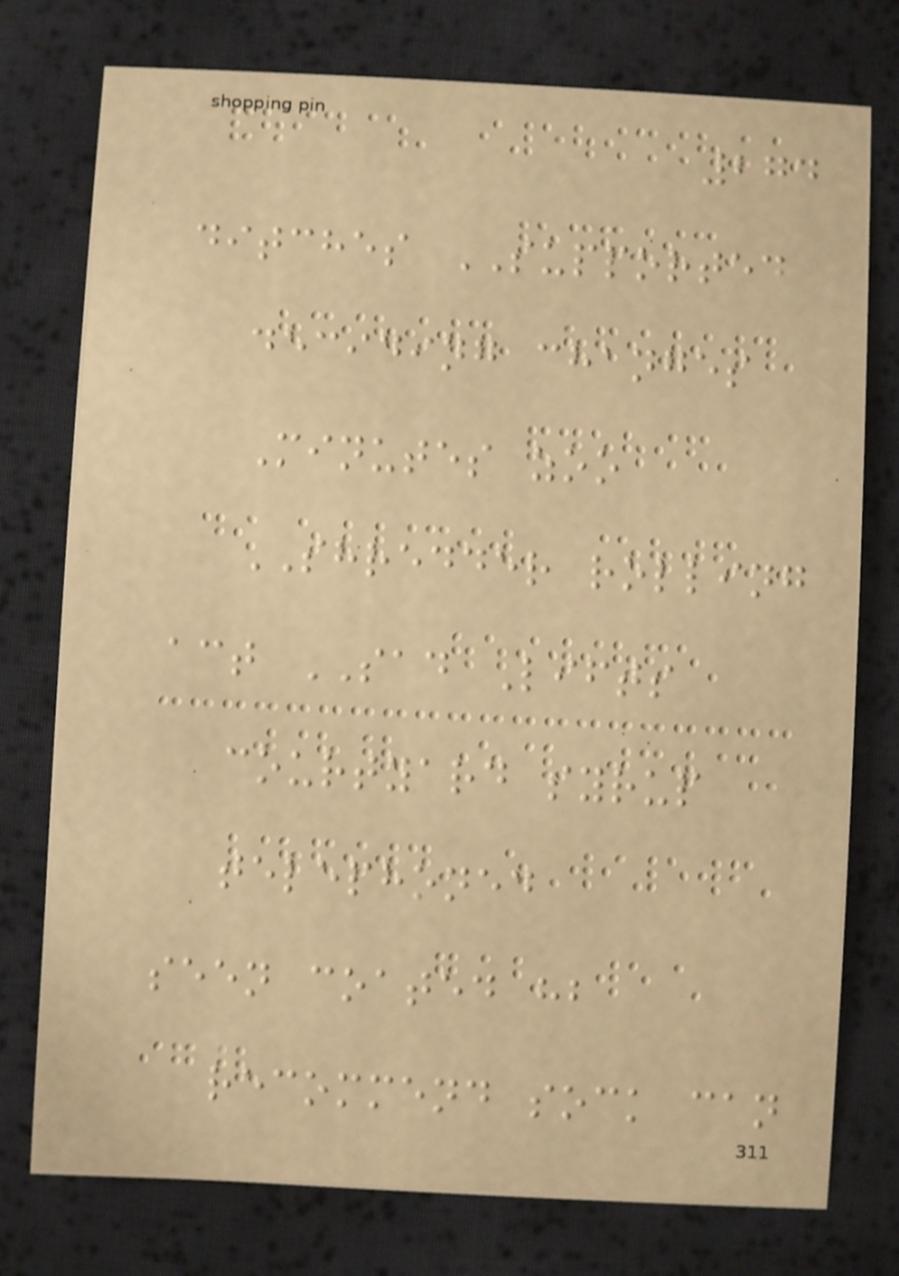274
ditches SUPPORTED
deciding changes
Minutes zoo
SHREDDER rolling
act SAD Lifts
courtyard syrup
telephoned
seen coated hb
recommend sock can
